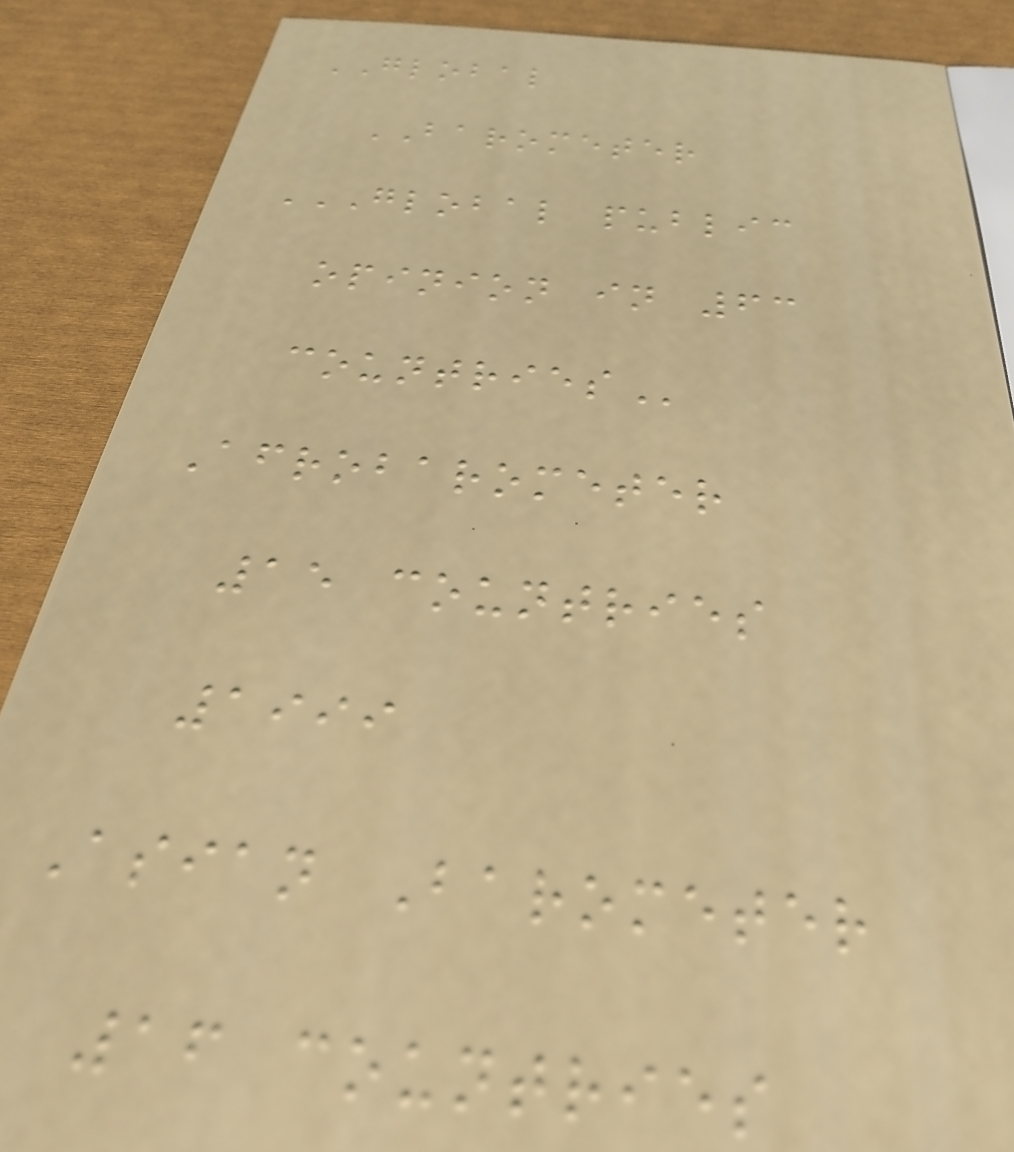GLOBAL
BAROMETER
GLOBAL PUBLIC
OPINION IN 63
COUNTRIES
Afrobarometer
15 countries
1999
Asian Barometer
16 countries
